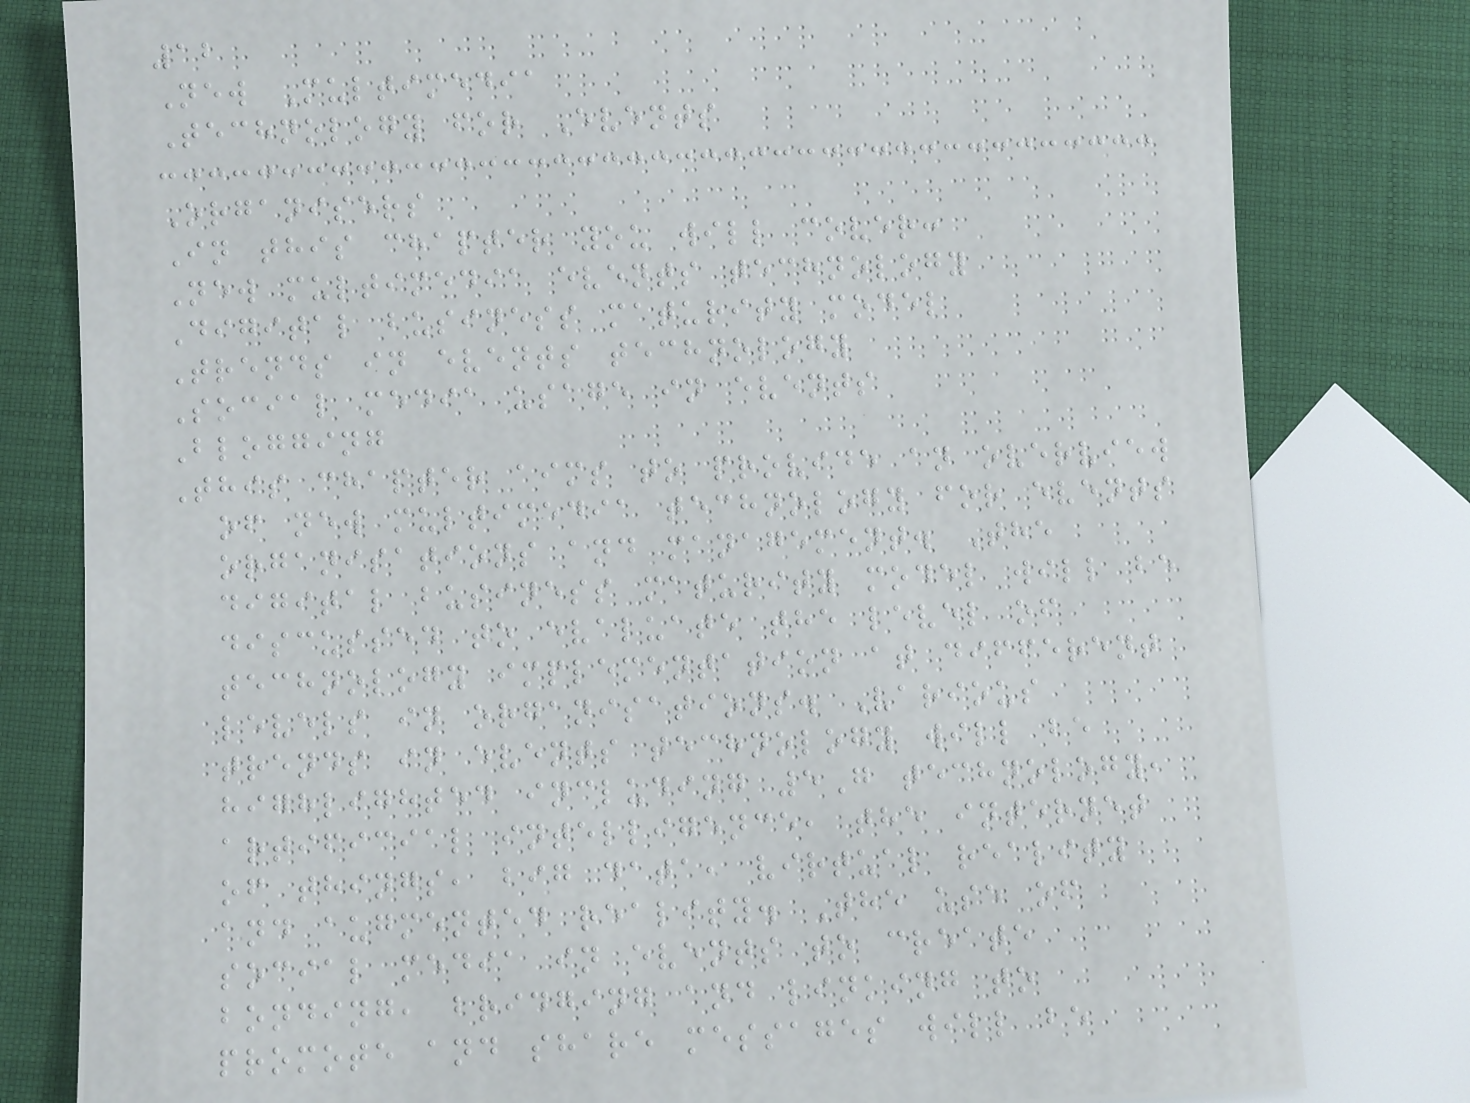12
New Multimedia
Technology for Events
Organisers
In this chapter you will cover:
New multimedia events technology
Digital business maturity model
Trends in events technology
Social media usage in events
Blogging
This chapter aims to provide an overview
of new multimedia technology for events
organisations and management. The
digital business maturity model will be
discussed to evaluate the level of
technology implementation at different
levels in organisations. Various
trends in events technology will be
highlighted including 5G technology,
artificial intelligence, the internet
of things, big data, virtual reality
and augmented reality. The use of
social media in events to create
bonding, bridging and linking to
promote and share messages will be
